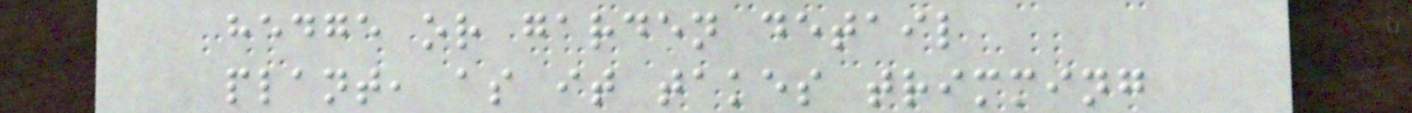hedge or garden detail
plant, as it takes trimming
